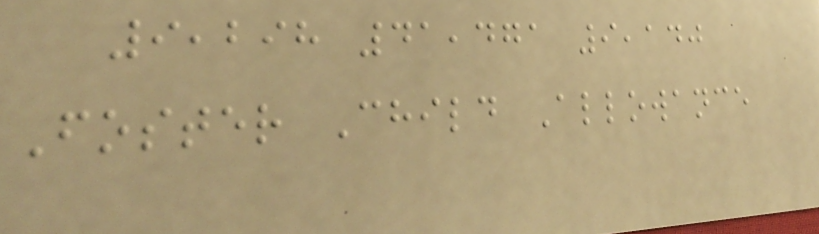9,298 41,471 9,140
Foster Child Allowance
